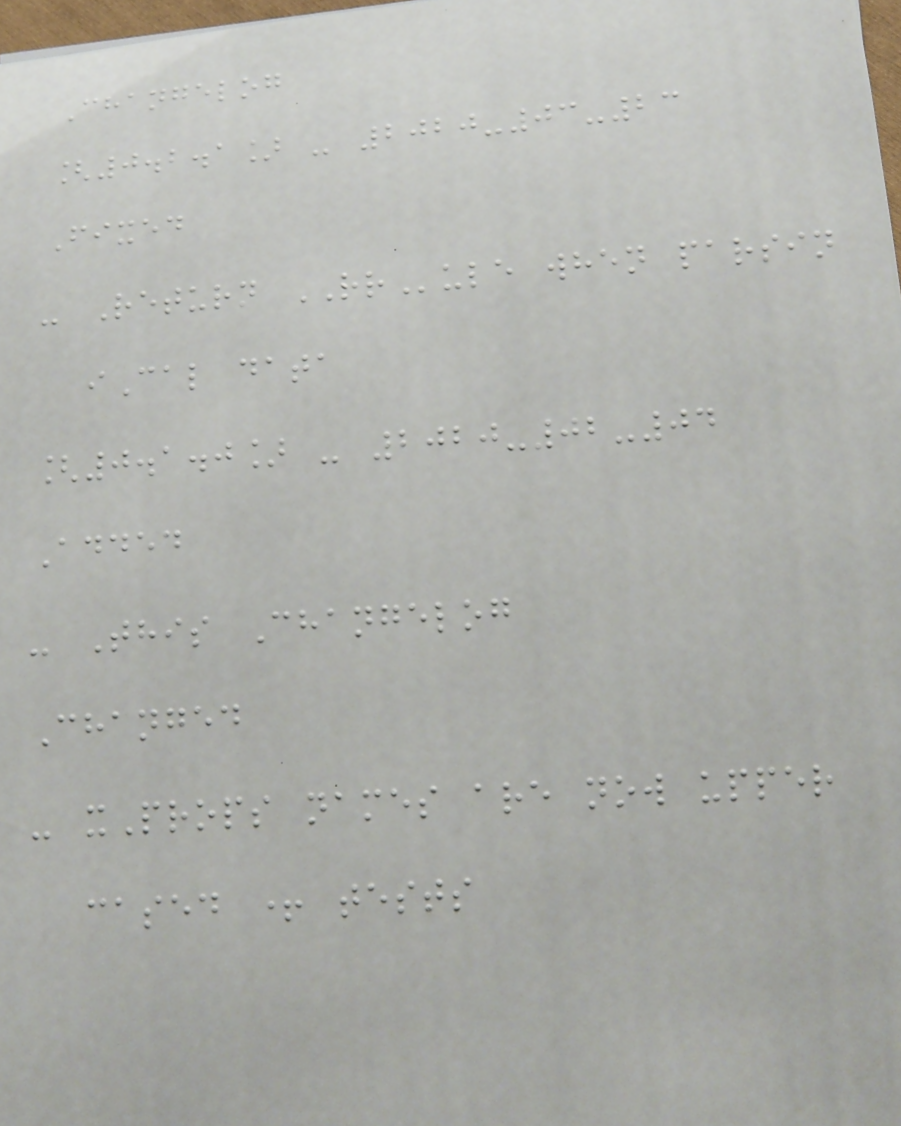Changelog
[0.2.1] - 2020-03-23
Fixed
- Return RRule when parsin
iCal data
[0.1.0] - 2020-02-04
Added
- This Changelog
Changed
- xProps names are now upper
cased + tests
